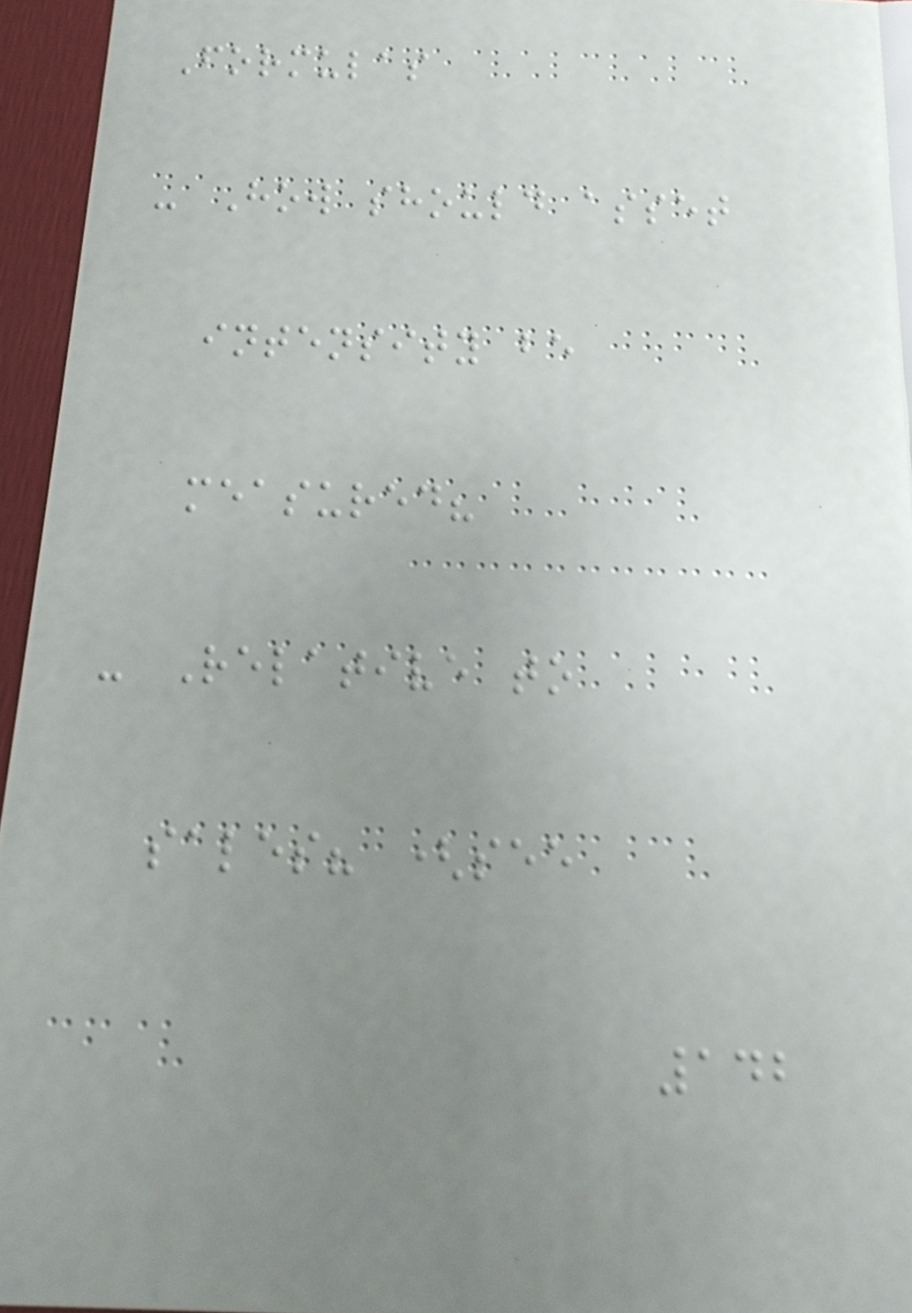Formulas
- How should asset
intensity be
measured?
- Relative to
sales? (see
142
